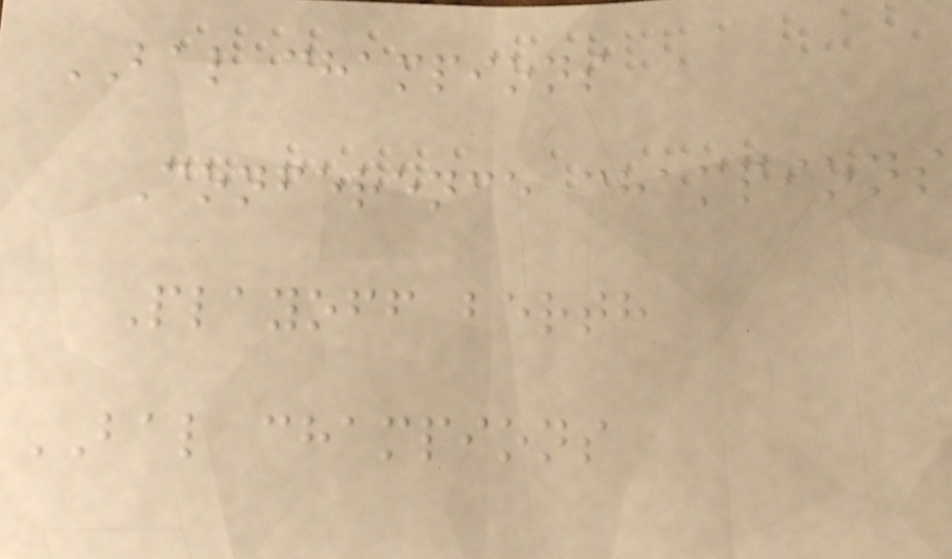BAL champions
Conference champions
Playoff berth
BAL champions
